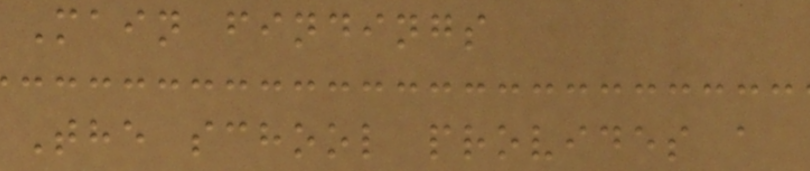Main findings
The school provides a
